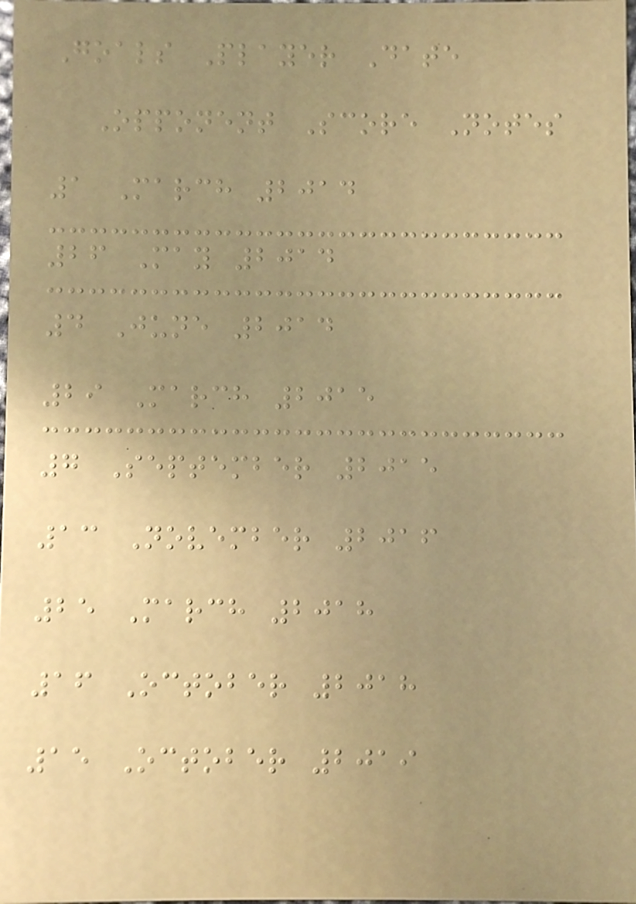Goals Player Date
Opponent Score Notes
1 March 2014
26 May 2014
4 June 2014
29 March 2015
7 September 2015
13 November 2016
25 March 2018
16 October 2018
15 October 2019
